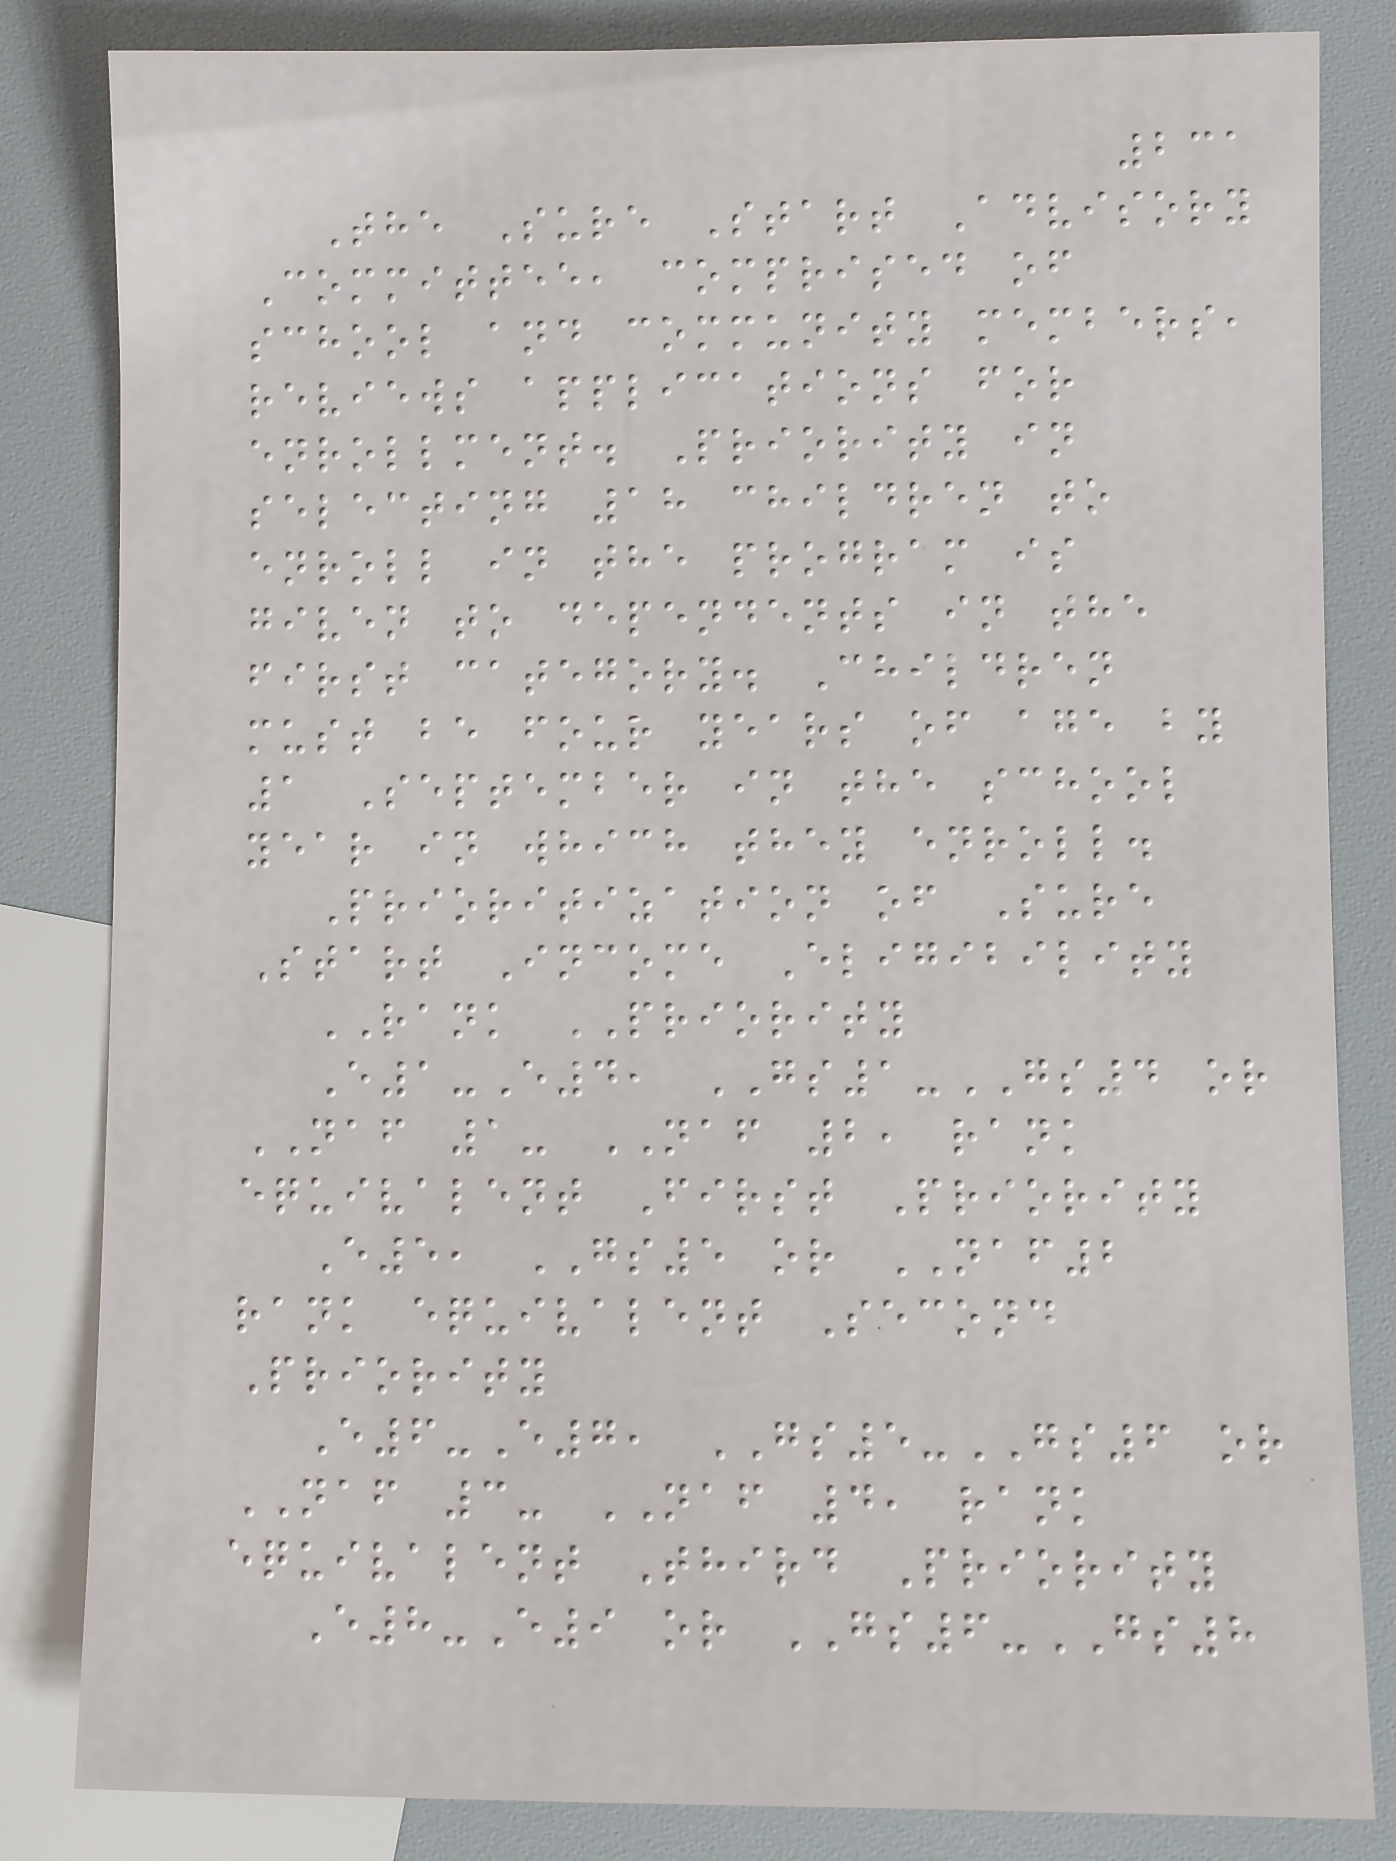231
The Sure Start Advisory
Committee, comprised of
school and community members,
reviews applications for
enrollment. Priority in
selecting 18 children to
enroll in the program is
given to dependents in the
first category. Children
must be four years of age by
1 September in the school
year in which they enroll.
Prioritization of Sure
Start Income Eligibility
RANK PRIORITY
E1-E4, GS1-GS4 or
NAF 1- NAF 2, rank
equivalent First Priority
E5, GS5 or NAF2
rank equivalent Second
Priority
E6-E7, GS5-GS6 or
NAF 3- NAF 4, rank
equivalent Third Priority
E8-E9 or GS6-GS8
